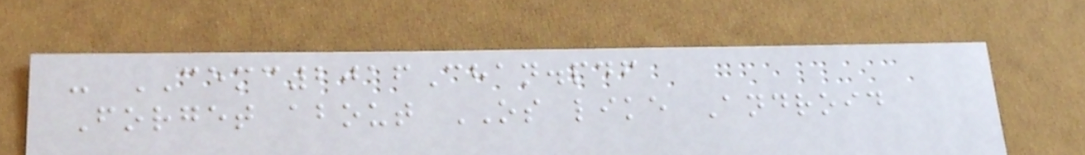- CEMC2016Chan.pdf
Forget about OS like Android
